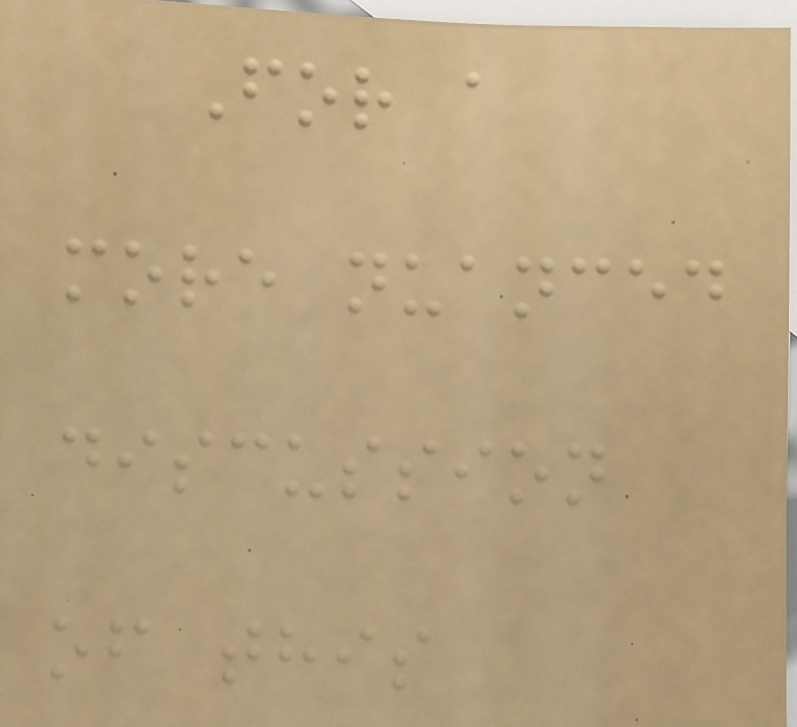For a
more nuanced
discussion
of this
